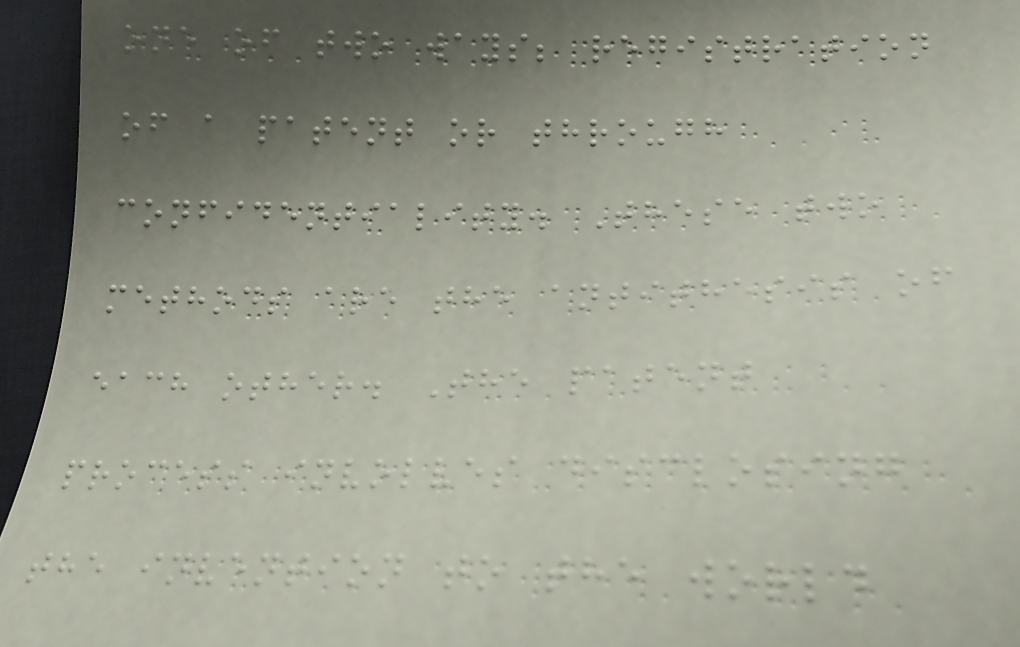one of two ways; registration
of a patent or through
confidentiality. These two
methods are the antithesis of
each other. The patent
process involves disclosing
the invention to the world
